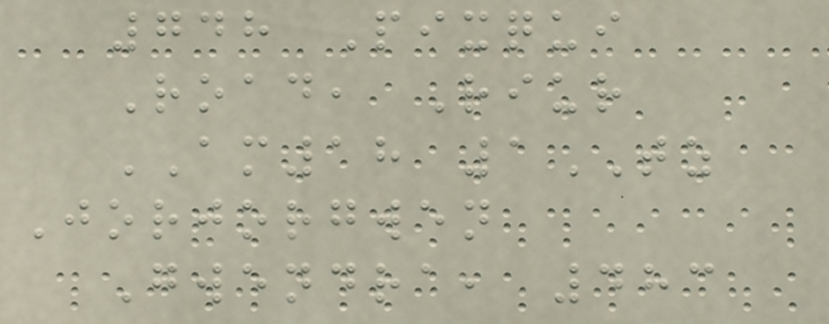748 Pixqui
Road, Riur
AM18 1TZ
Jorjorgwen
Gwendra, 483
